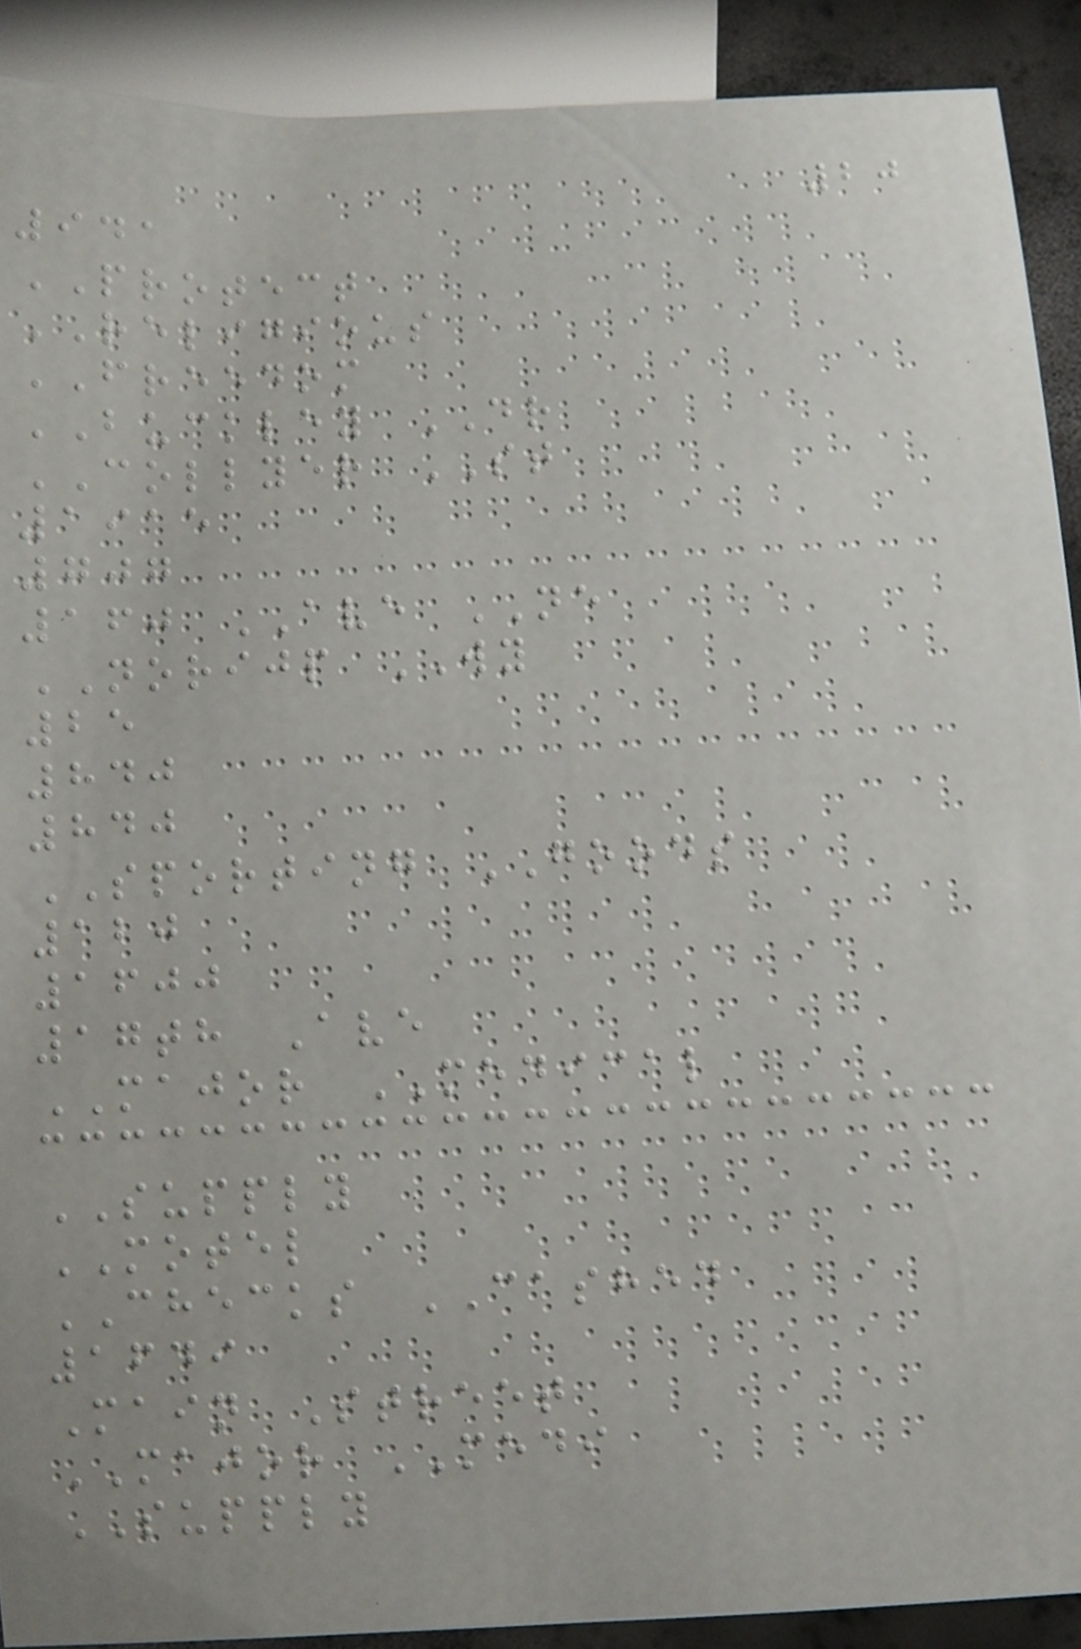20
941
PROTECT
RELIGIOUS
FREEDOM
BUCKLEY DR
COLLYER ST
1915
707
160 AVE NE
NORIJP WY
25
840
840
SPORTING GOODS
120
1600
17th Ave
MAJOR MEDICAL
SUPPLY
MOTEL
CHECKS CASHED
1649
Main Street
MAJOR MEDI
SUPPLY
